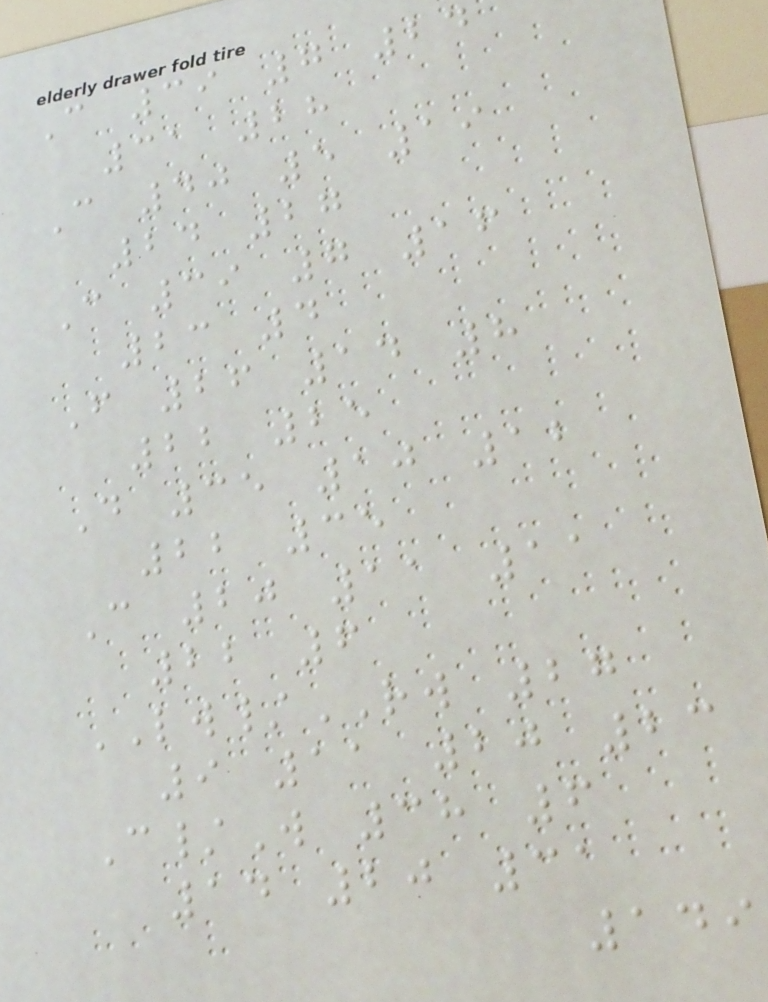C 39 7 24
31 28
C 40 5 19
24 27
C 39 7 16
23 4
F 26 14 8
22 25
D 35 10 12
22 35
C 20 11 11
22 6
LW/RW 27
9 11 20 23
C/W 38 6
14 20 31
149
